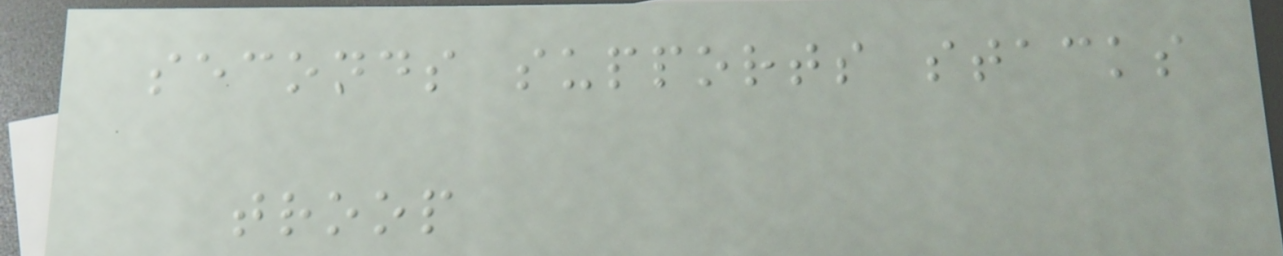seconds supports stacks
troop
